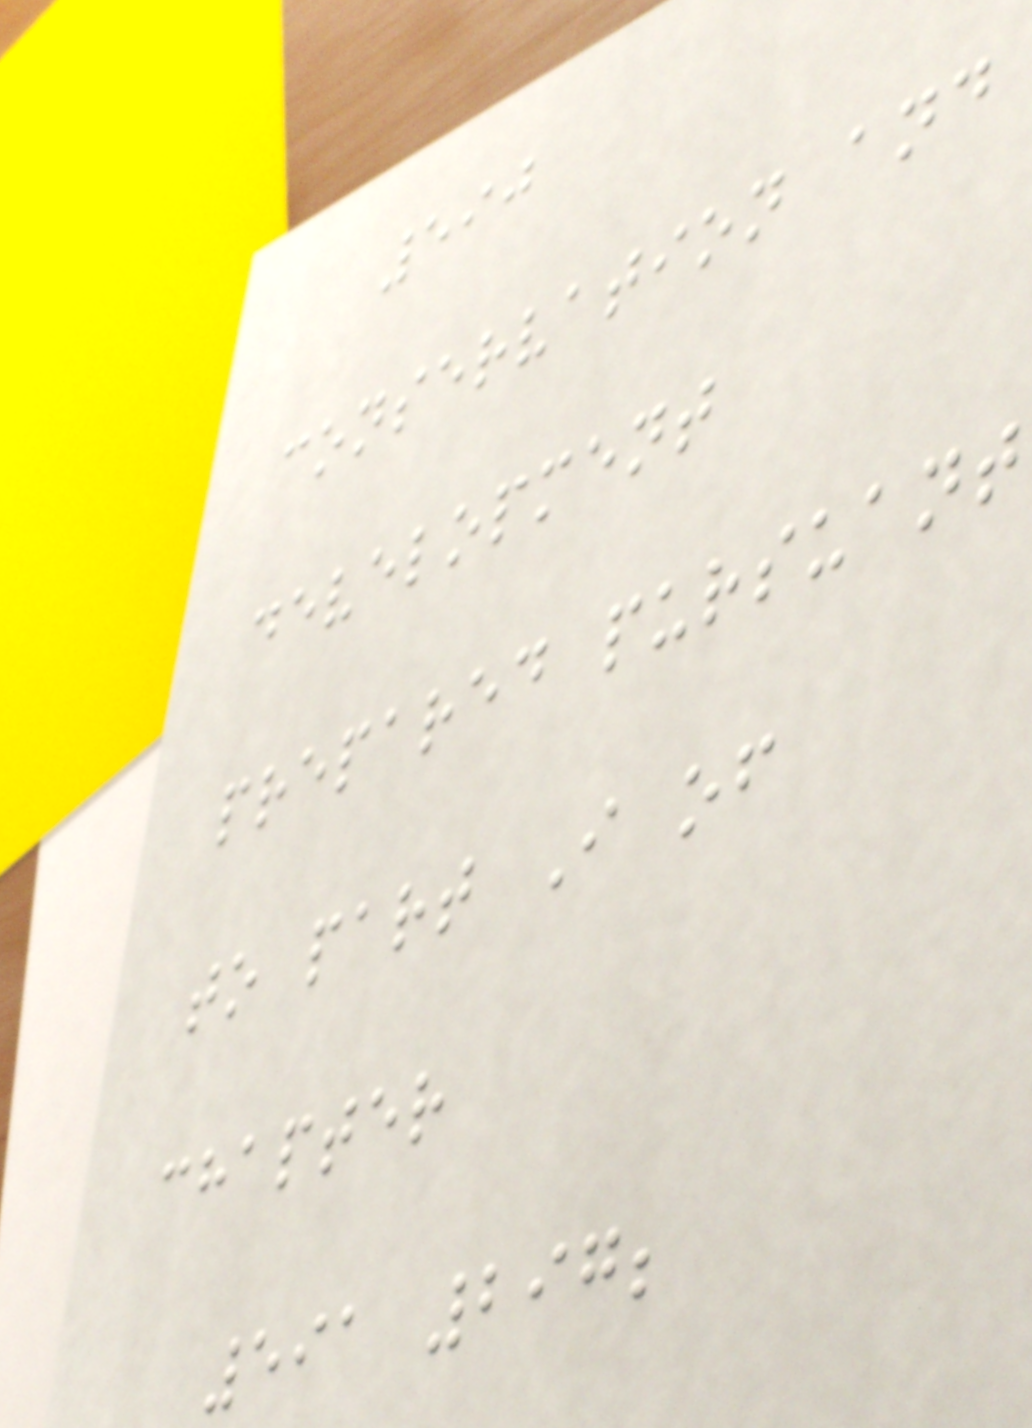590
conservation and
development
prepared pursuant
to part I of
chapter
591 297;
